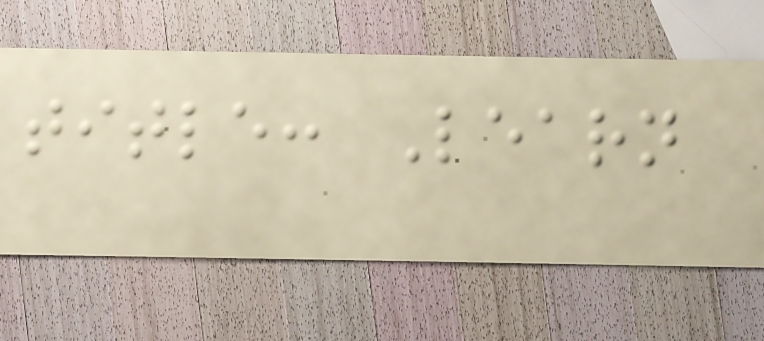title: Learn
